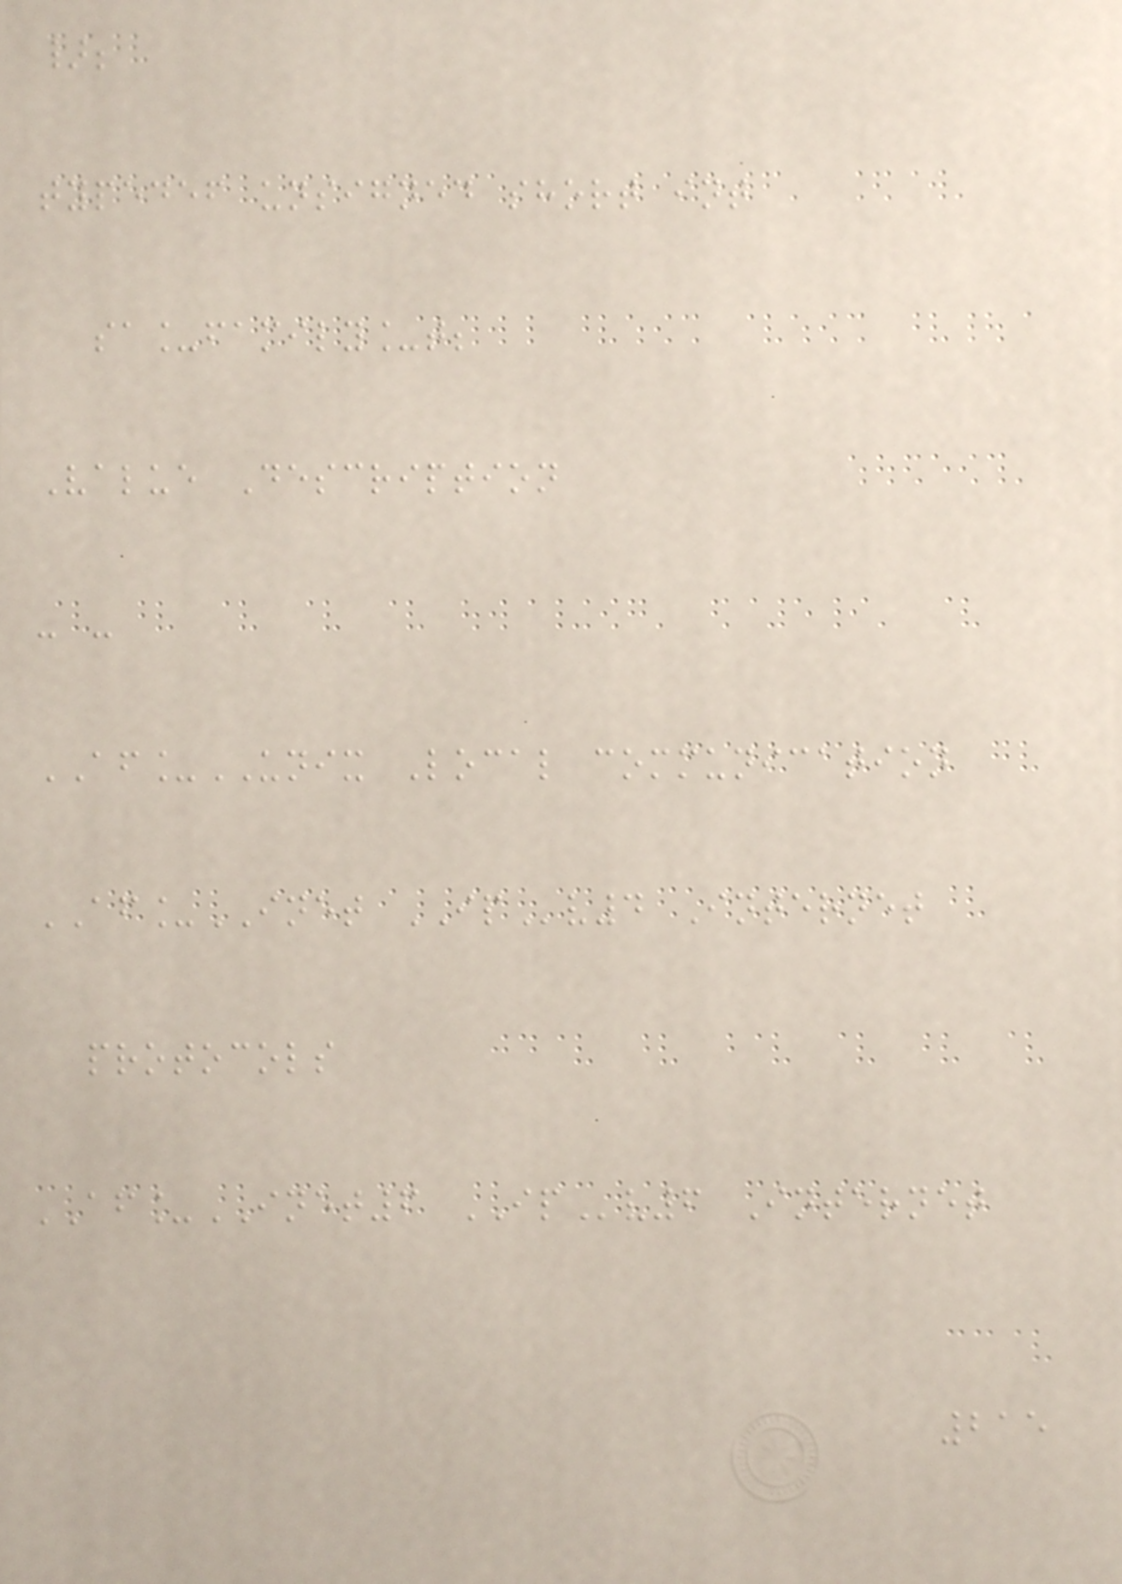};
typedef unsigned short int
sa_family_t;
Value Description
- -
AF_UNIX Local communication
AF_INET IPv4 Internet
protocols
AF_INET6 IPv6 Internet
215
